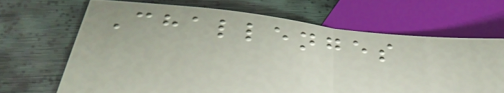Challenges
